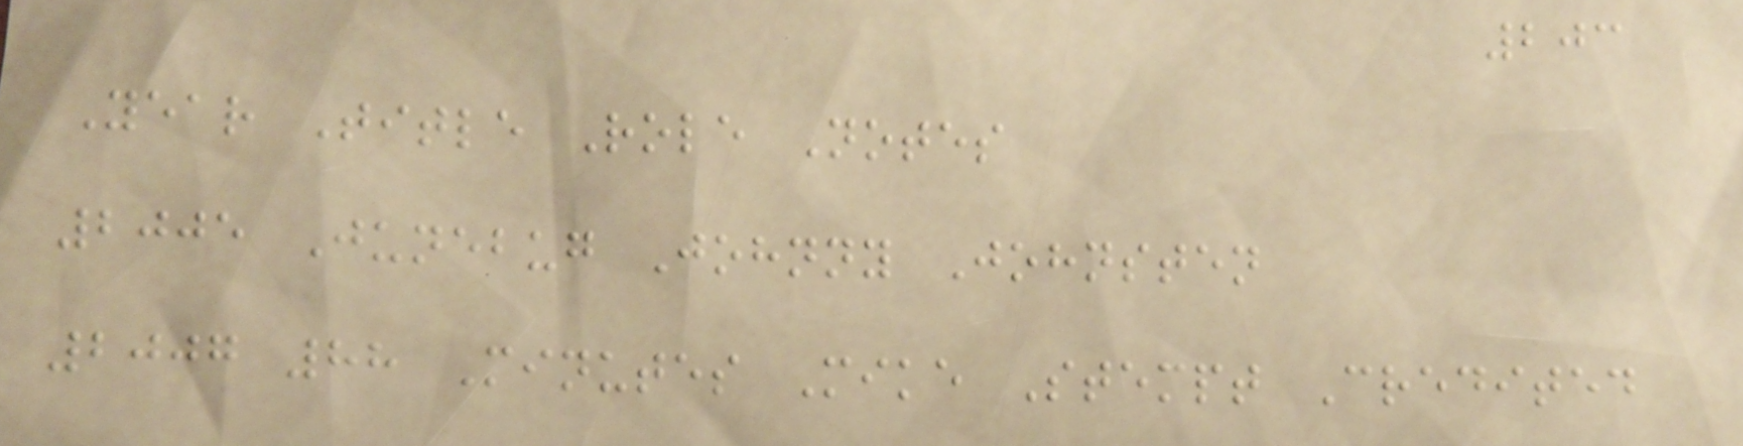203
Year Title Role Notes
2005 Junebug Johnny Johnsten
2007 88 Minutes Mike Stempt Credited
